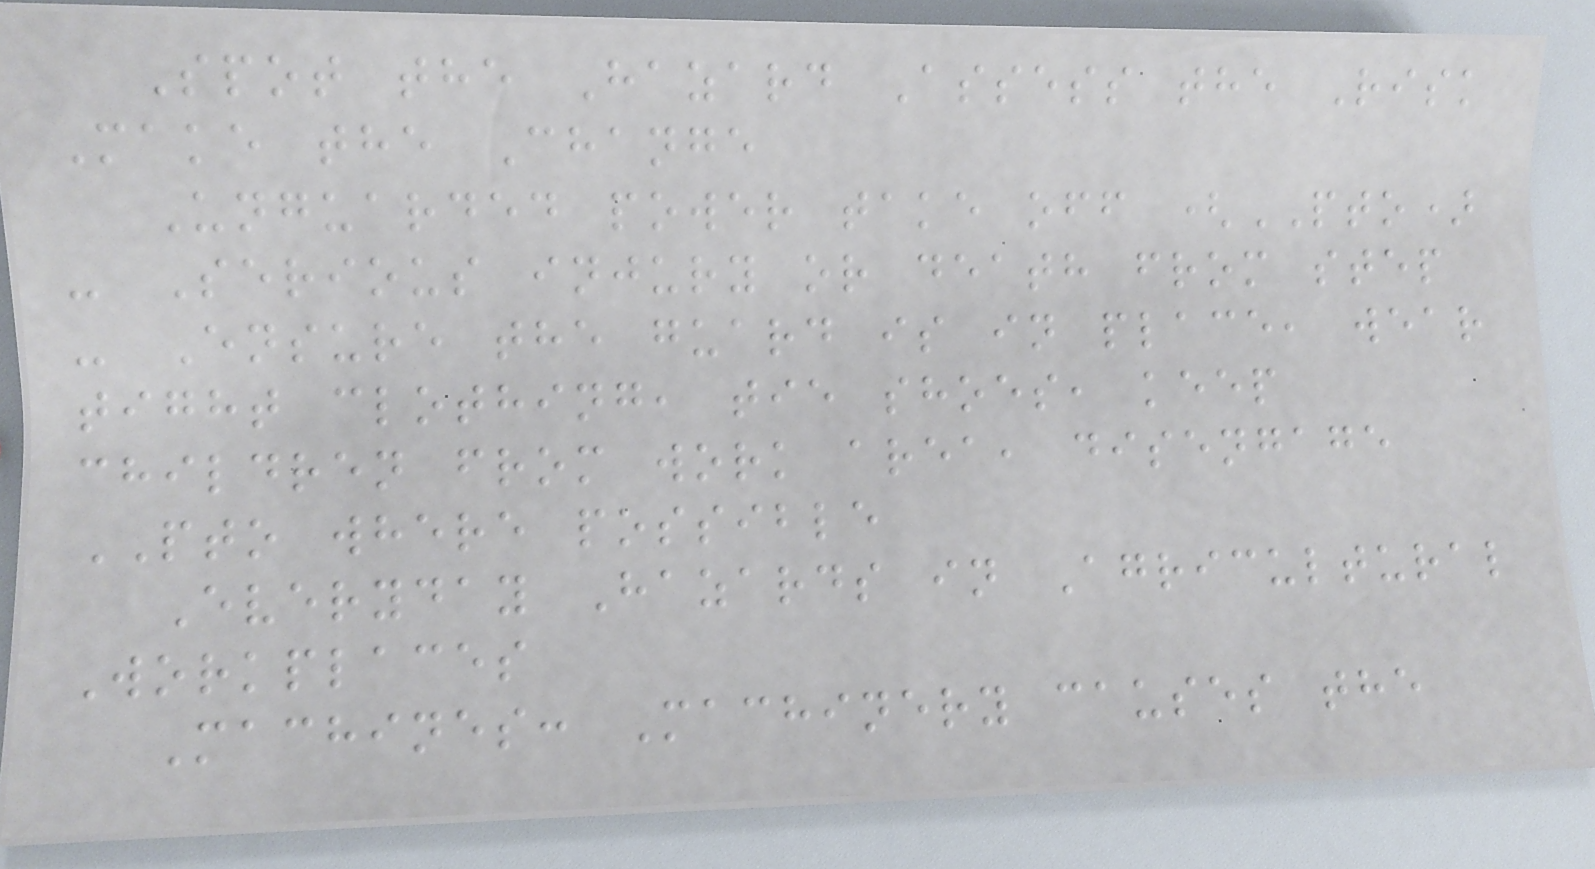Spot the Hazard Assess the Risk
Make the Change
Unguarded power take off (PTO)
- Serious injury or death from step
- Ensure the guard is in place, wear
tight clothing, tie shoes, keep
children from work area, disengage
PTO where possible
Everyday Hazards in Agricultural
Workplaces
Machines: Machinery causes the
